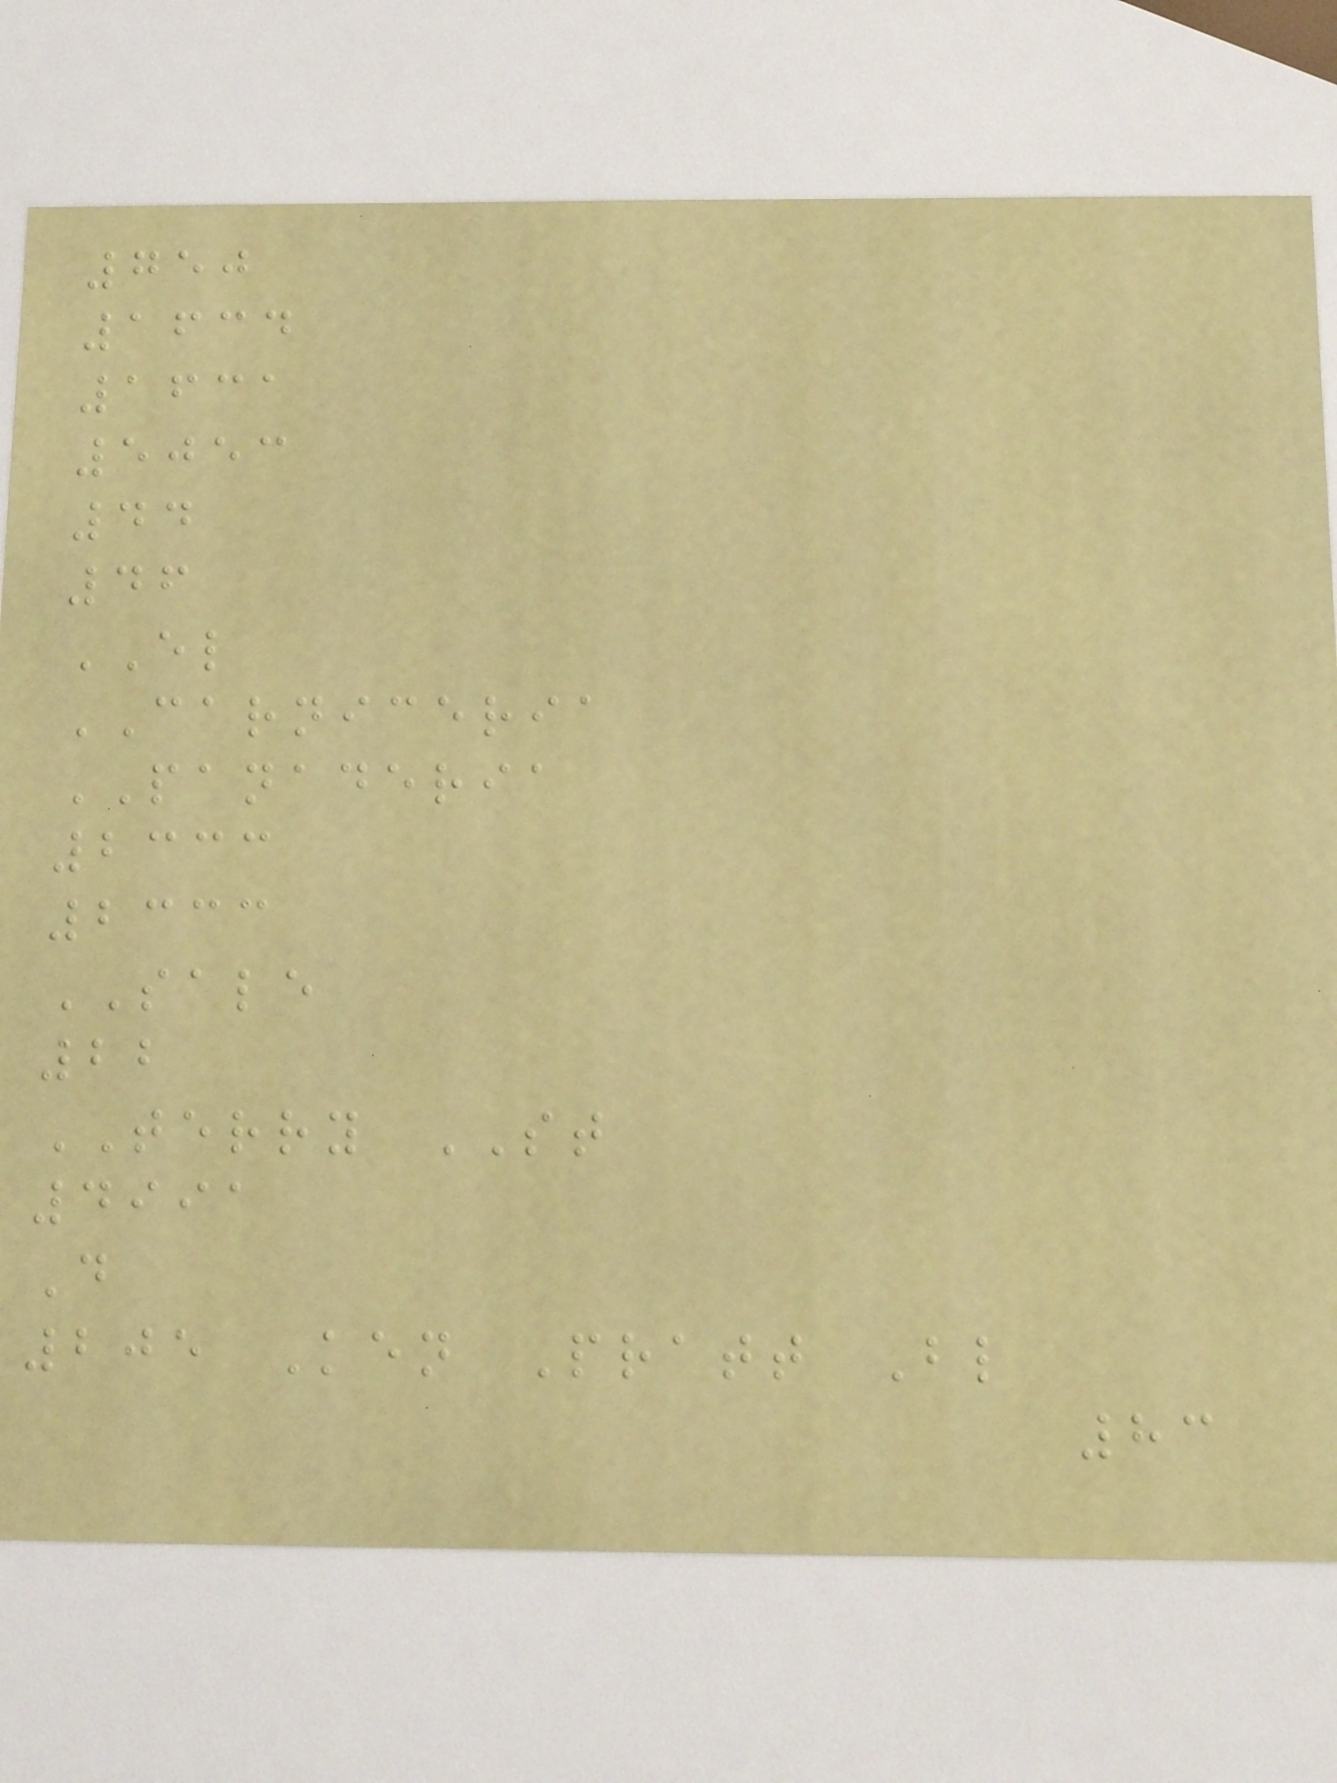750
1634
1631
5053
44
46
EL
CARNICERIA
PANADERIA
2333
2333
SALE
22
TERRY ST
4991
D
205 Ken Pratt Bl
83
